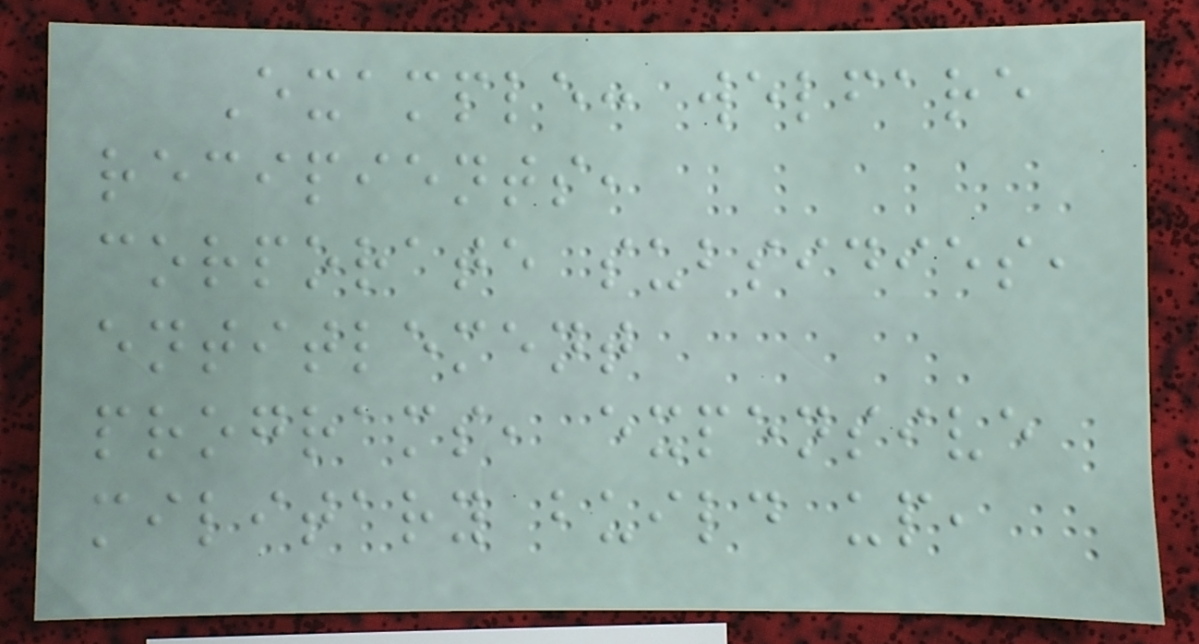Example: welfare
recipients,
corporate subsidies,
entitlement
programs, expensive
military build up,
